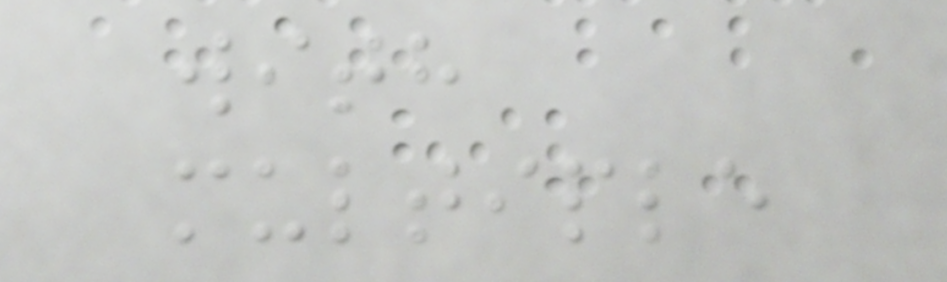with
multiple
